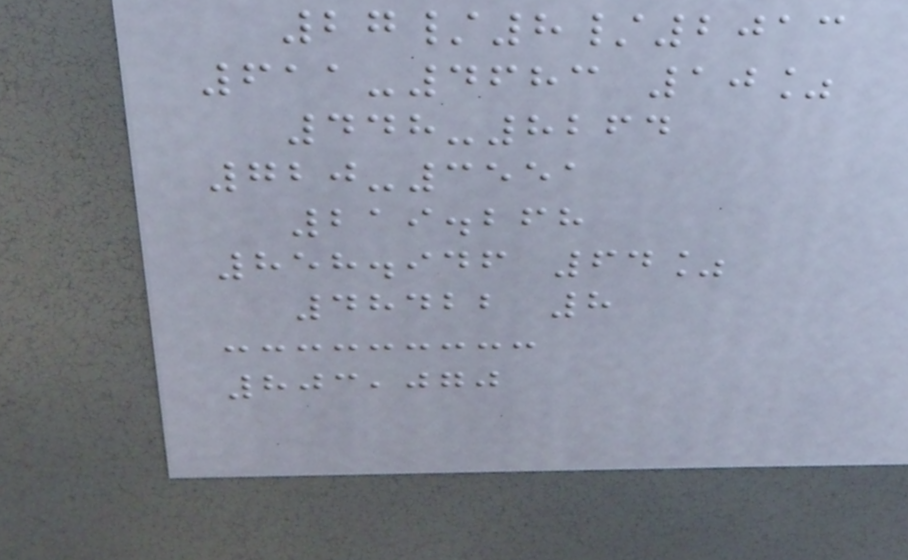27/8/2013
611-4683 10%
448-8264
720-3551
219.268
858.946 64%
48422 8
803,070
